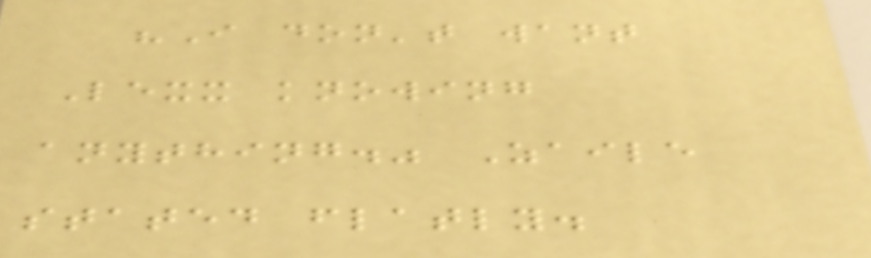"I don't want
Lexx knowing
anything." Zaile
stated flatly.
